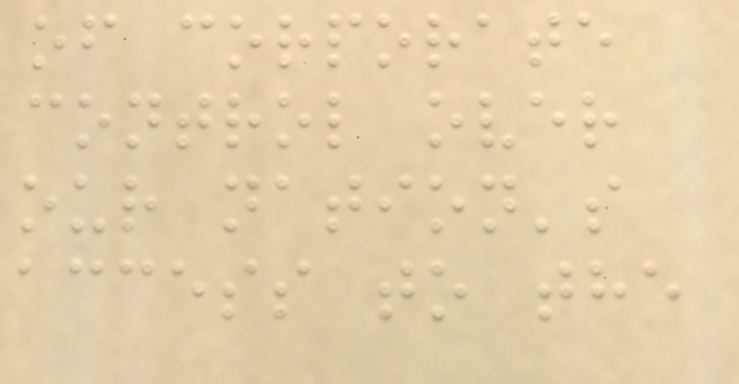of corporate
control over
our nation's
access to the
